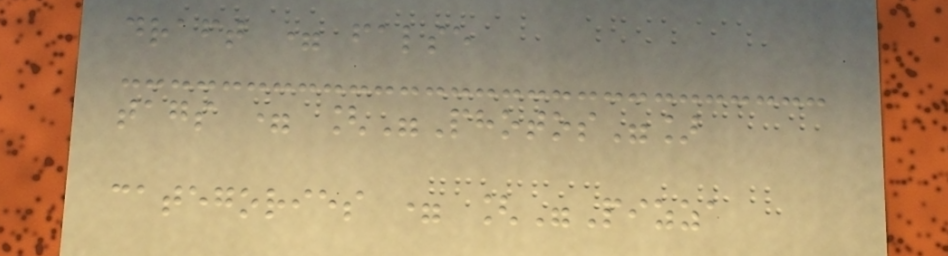draft = false
tags = ["Photos"]
categories = ["Pizza
